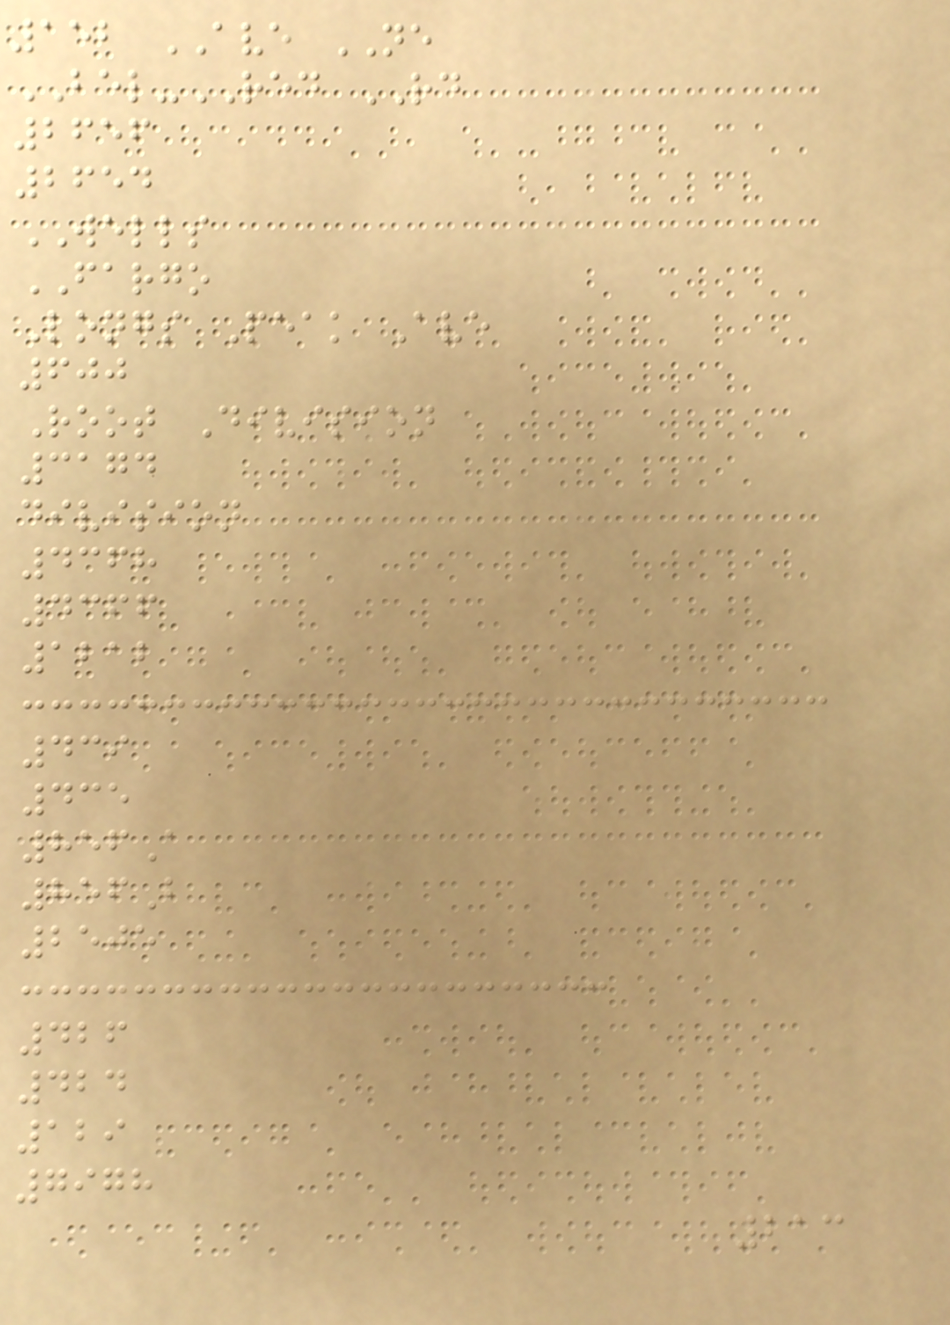152 AVE NE
BEL-RED RD
2656
2654
WELLS
FARGO
Longs Peak Ave
600
Root Division
3174
division
4368
4366
1212
439
435
856A
856B
2505
426
424
129
7978
213
